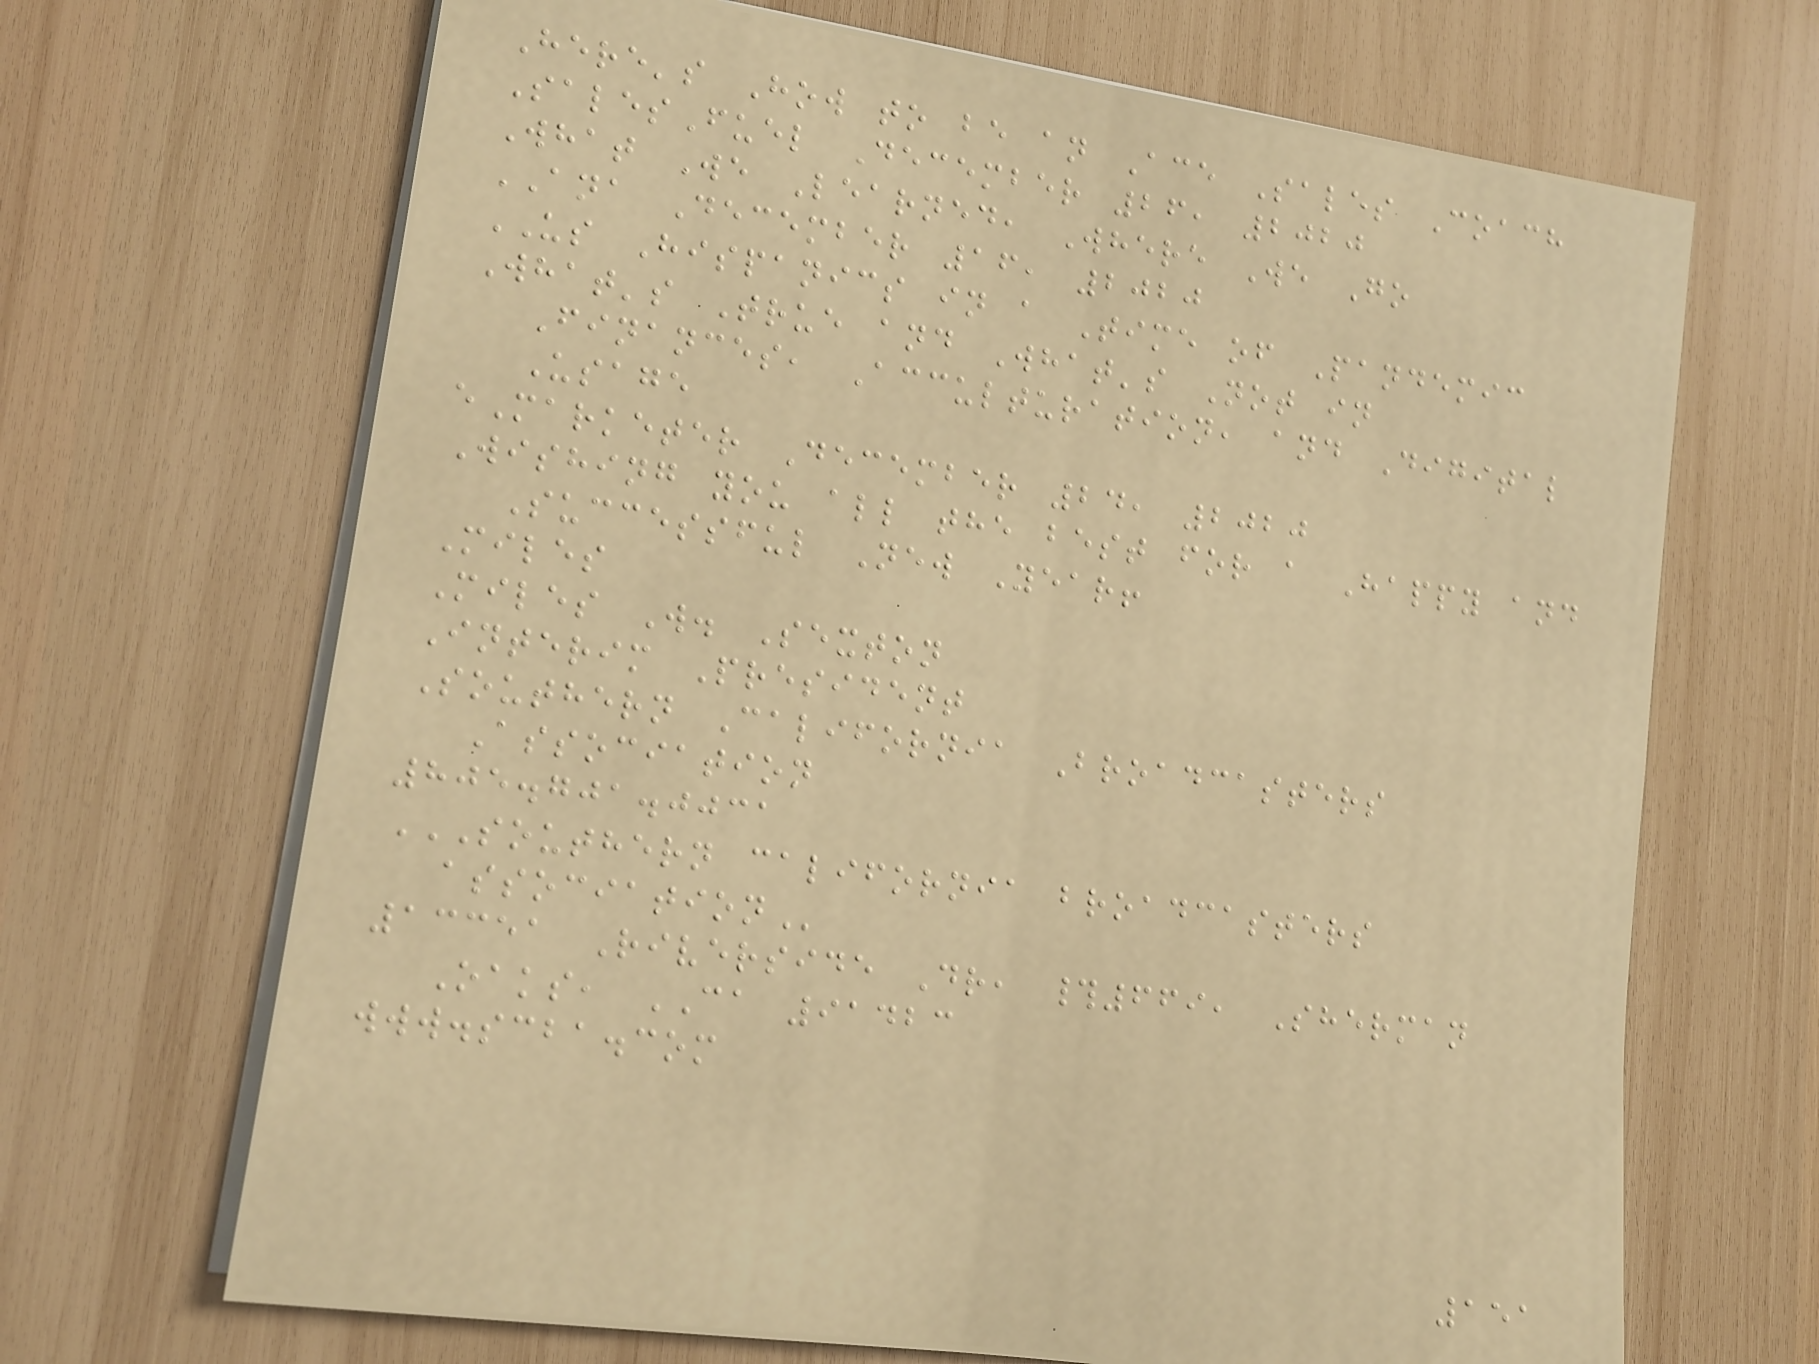Here's How to be an Ace Sales Coach
SalesFuel December 26, 2020
What We Learned, Where We Go
ANA December 16, 2020
US Hispanics in a Time of Pandemic
What's True and What's Not in
Finances, Acculturation, and Digital
Usage
eMarketer December 24, 2020
Wishing you all the best for a Happy and
Successful New Year!
Miles
Miles W. Sexton
Interim President
Southern California Broadcasters
Association
805.701.0031
SOUTHERN CALIFORNIA BROADCASTERS
ASSOCIATION
13351 Riverside Dr, #669, Sherman
Oaks, CA 91423
www.scba.com
151
